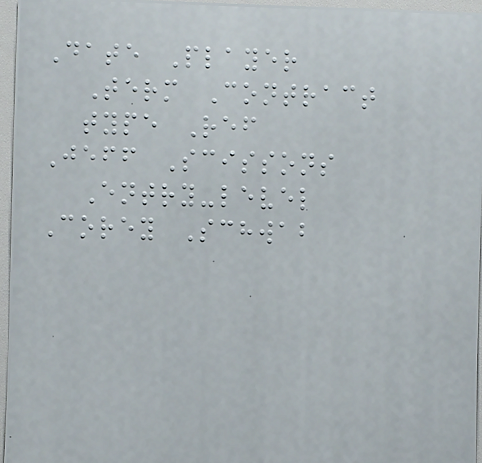Date Player
Term Contract
type Ref
Jeff Scissons
Entry-level
Corey Schwab
